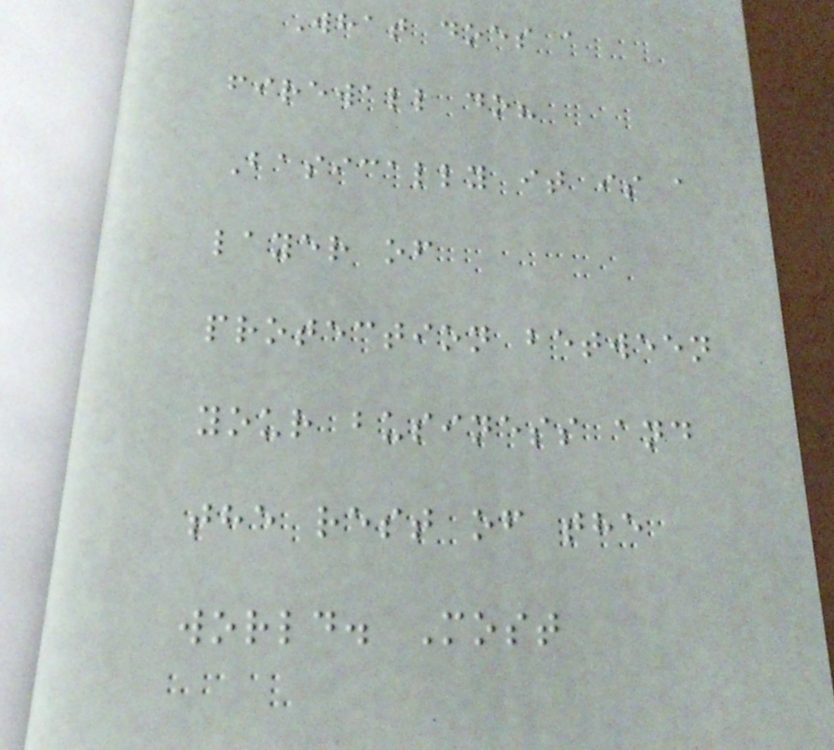What does a
firewall do?
Basically it is a
layer of
protection between
your business and
the rest of the
world. Most
